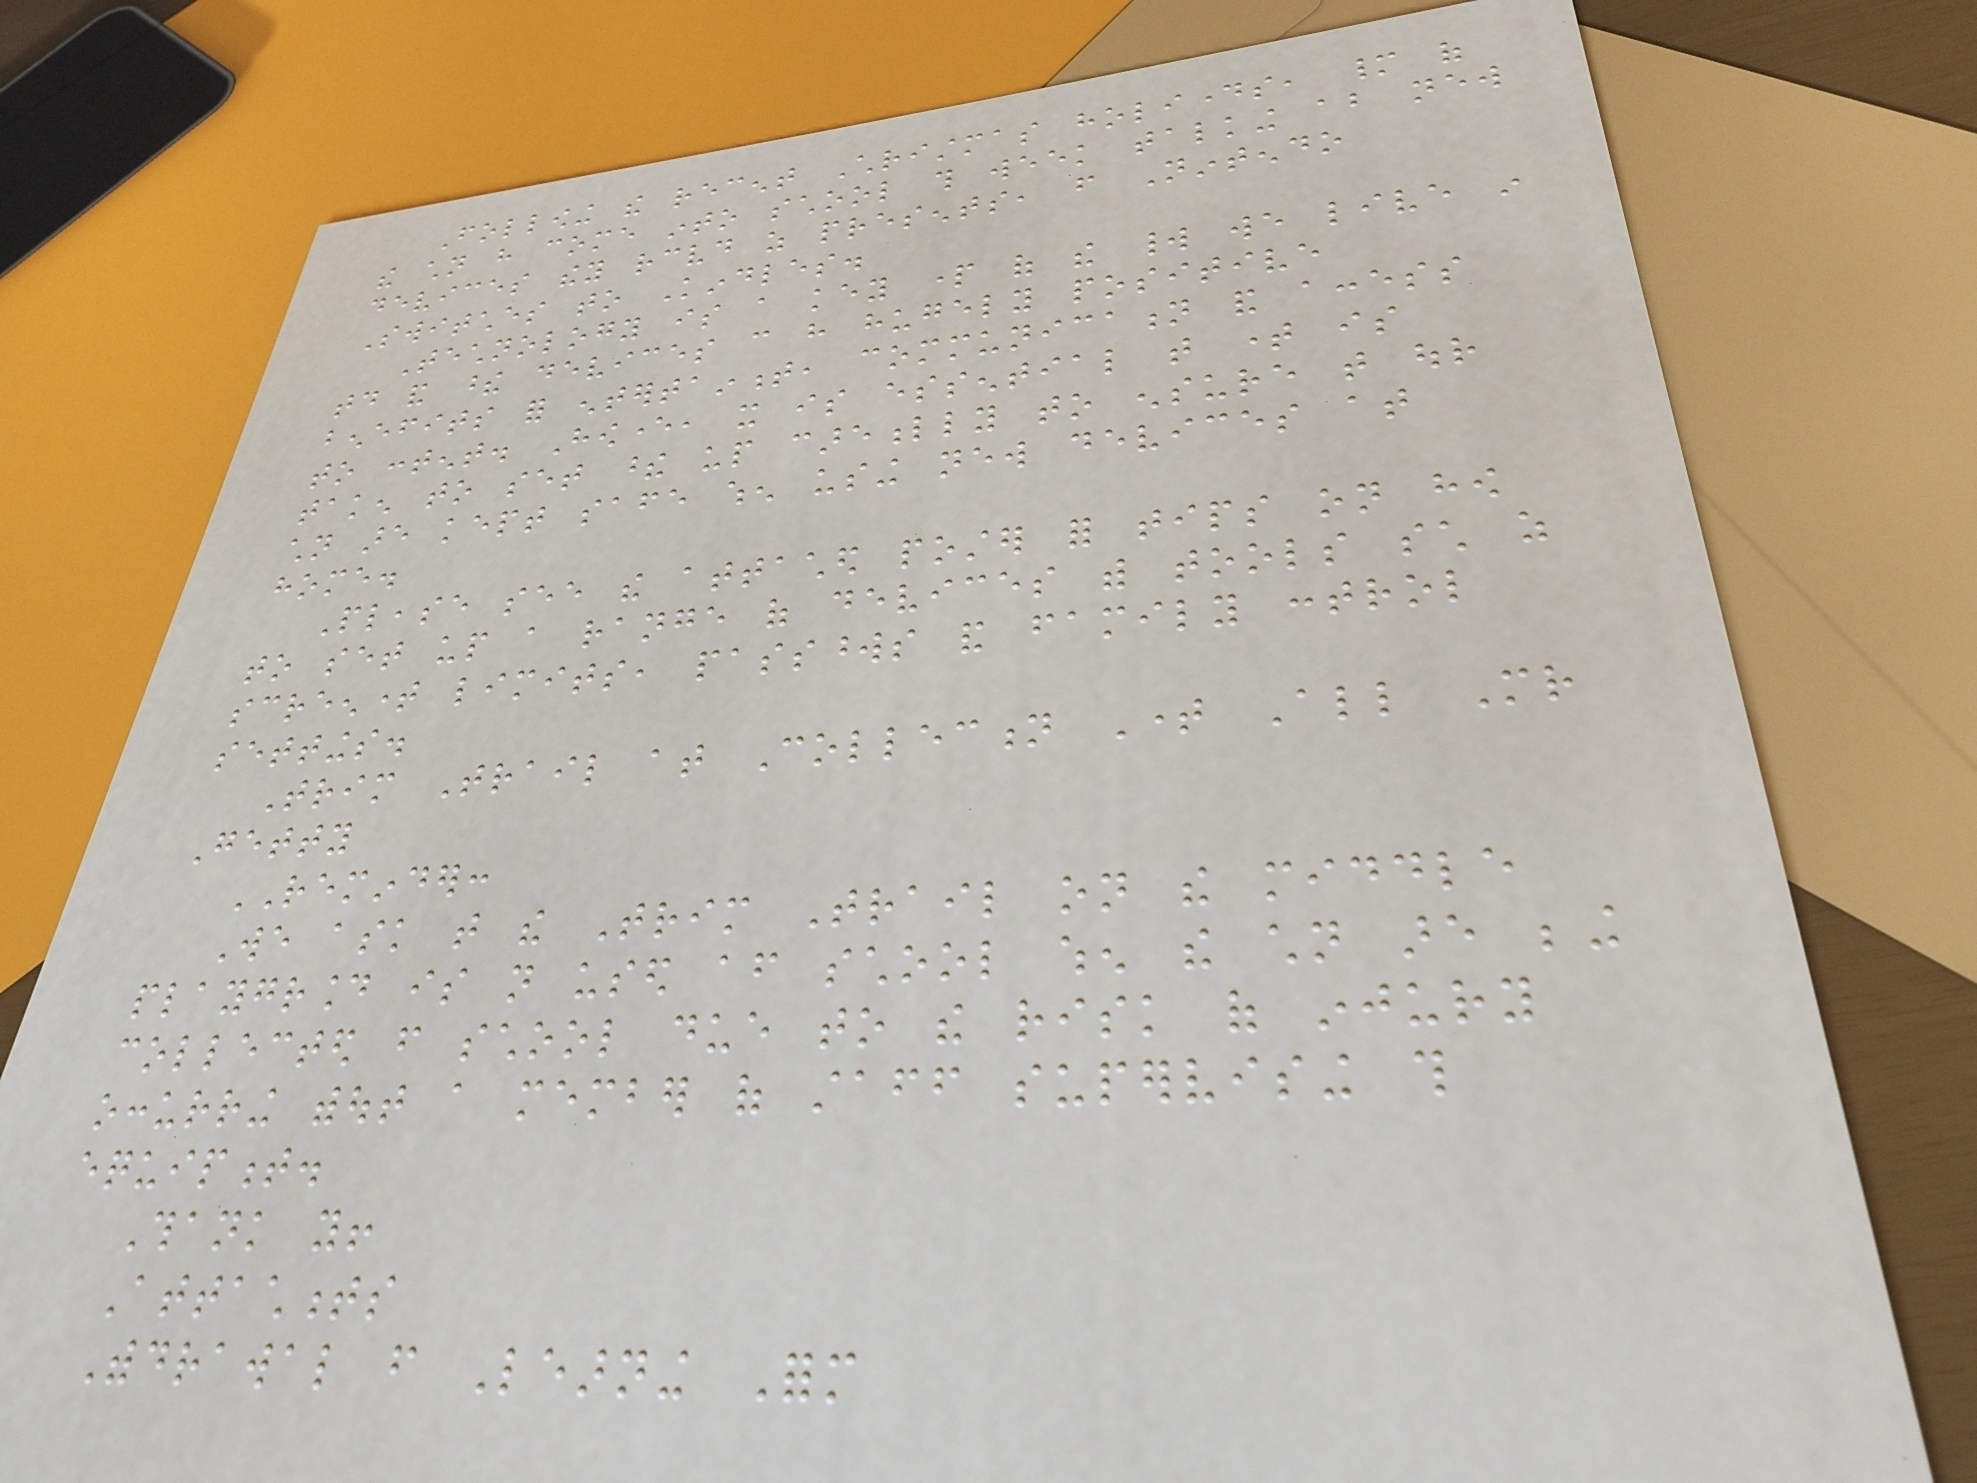Following the recent Christmas holidays, many of
the children have come into school this week talking about new
devices they received as presents, from Nintendo
Switches to Kindles.
Technology is a key part of the world we live in
today and these devices can have hugely positive
benefits for entertainment, communication and access
to content. However, it is essential that time is
taken to set these up carefully to ensure that our
children are kept safe when using new devices at
home.
Please see the attached poster for tips on how
to set up a range of devices with tools such as
screentime limits, passwords and family control
settings.
Trim Trail at Collection Time All Mr
Getty
REMINDER:
We ask that the Trim Trail on the middle
playground is not used after school when the children are being
collected from school due to the risk of injury
occurring without a member of staff supervising this
equipment.
Thank you!
Attachments
Withdrawal from Learning Form
